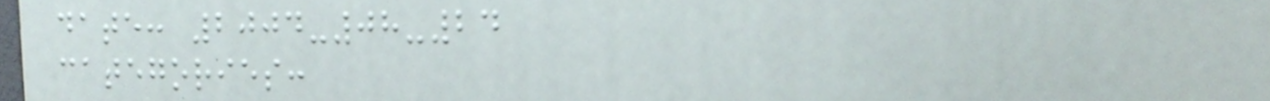date: 2004-08-24
categories:
